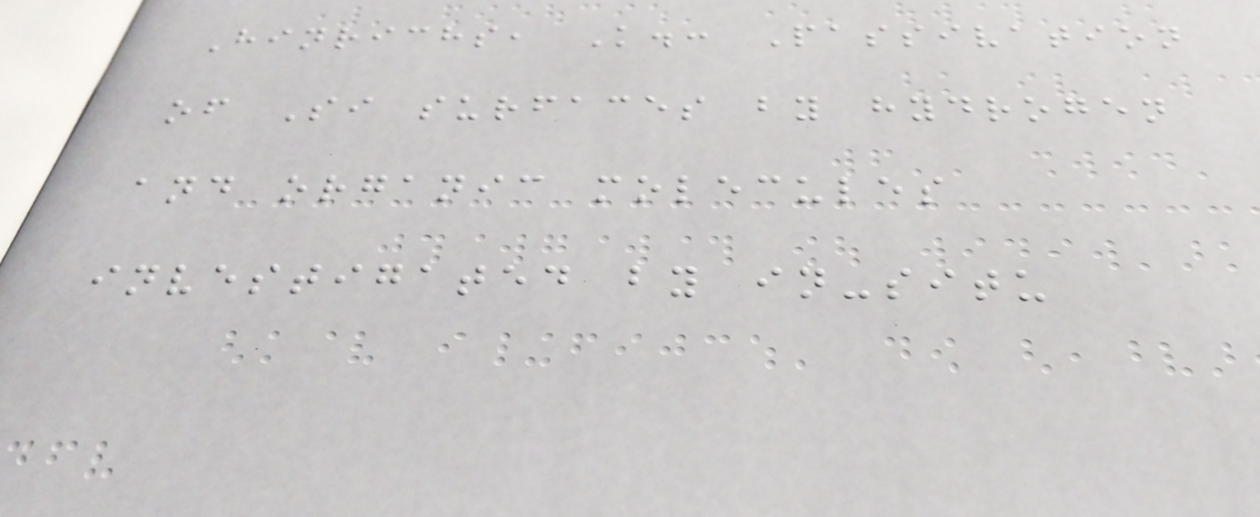Hinrichs, K.: Passivation
of Si surfaces by hydrogen
and organic molecules
investigated by in-situ
